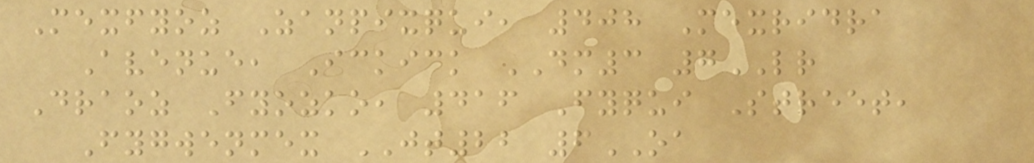Mexfyoz Zanpixqui, 408 Mexridra
Avenue, Ickick DM3 7LR
Draoz Fyozko, 416 Fyqui Street,
Fygwenmex JT22 6OA
